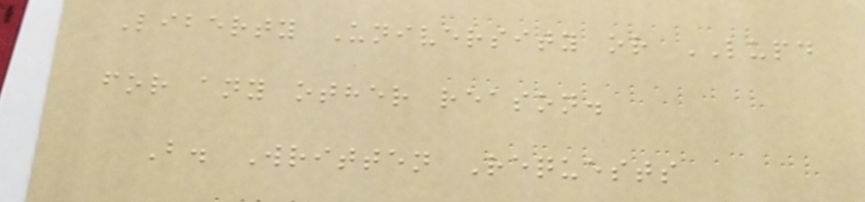Liberty University or LUPD
for any other reason.
B. Written Requests
